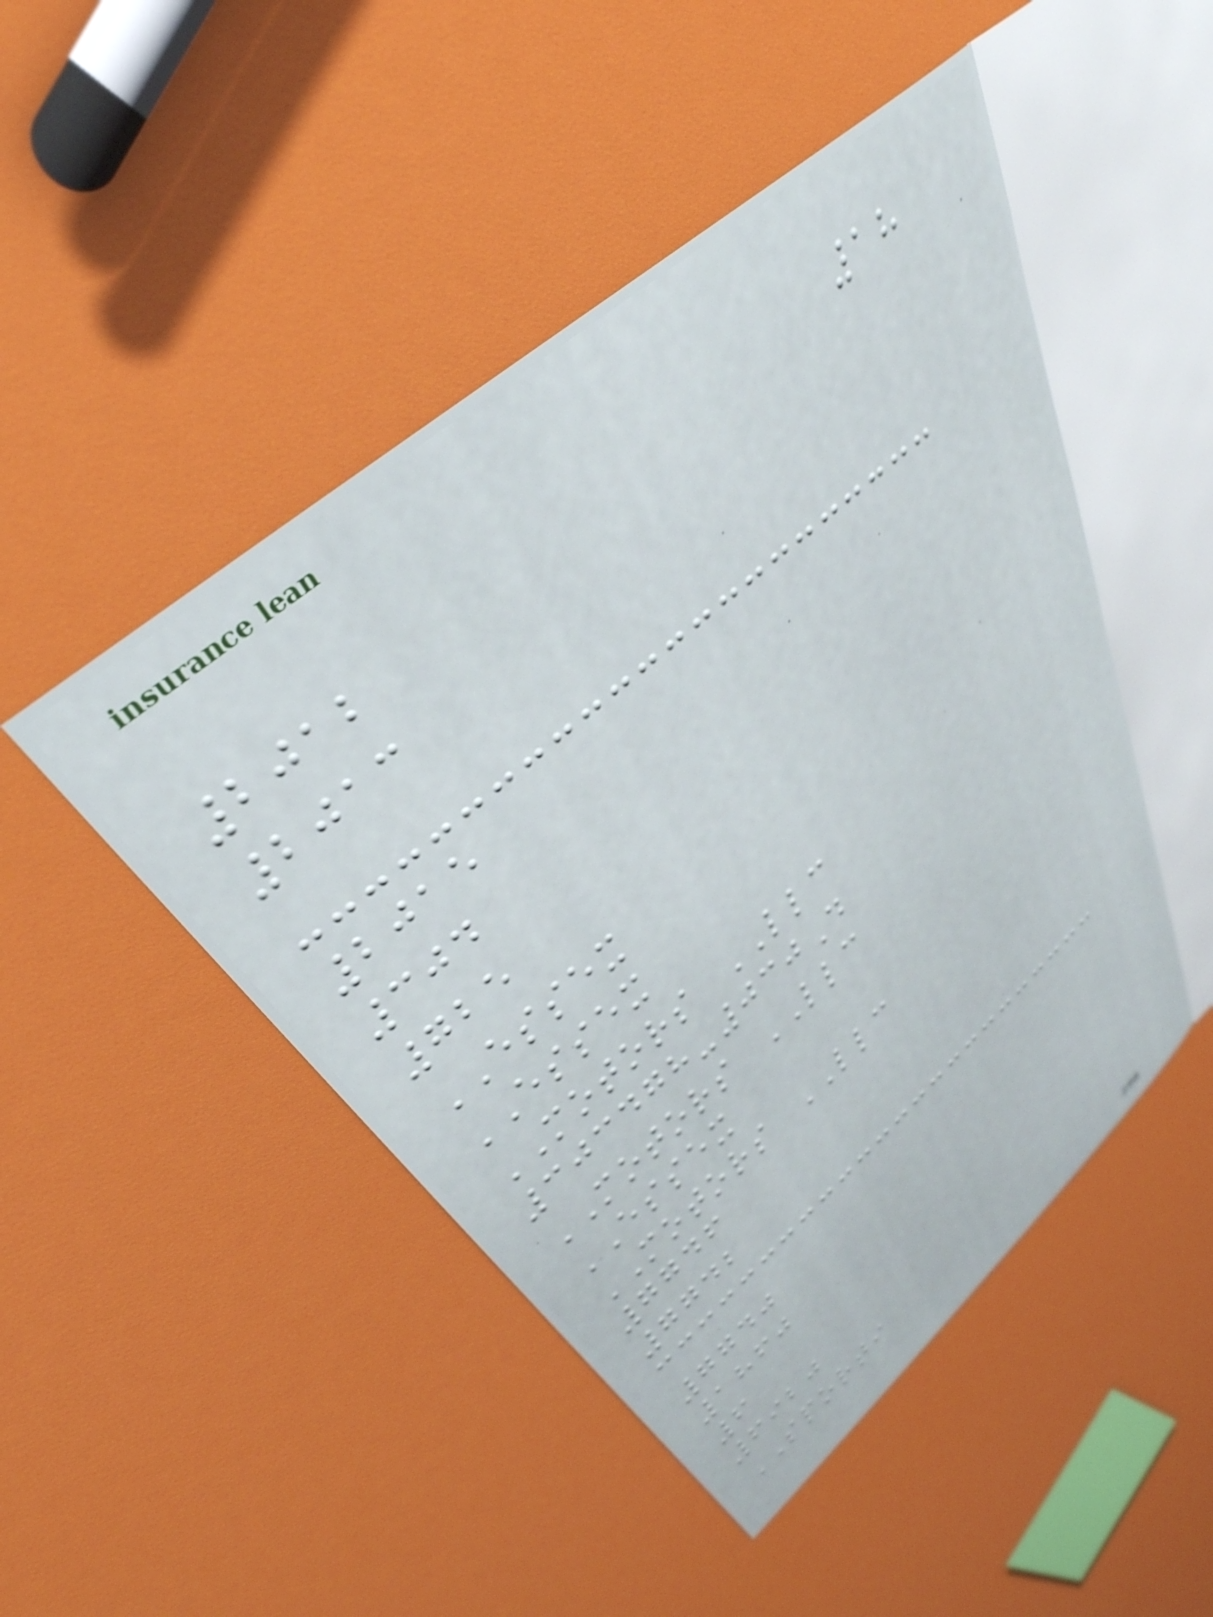18
2012
2013
2015
304
725
ESSEX
ESSEX
MOTORS LLC
303478-030D
MOTORS LLC
ESSEX
MOTORS LLC
7746
7742
7740
1860
6
6920
SPORTI
